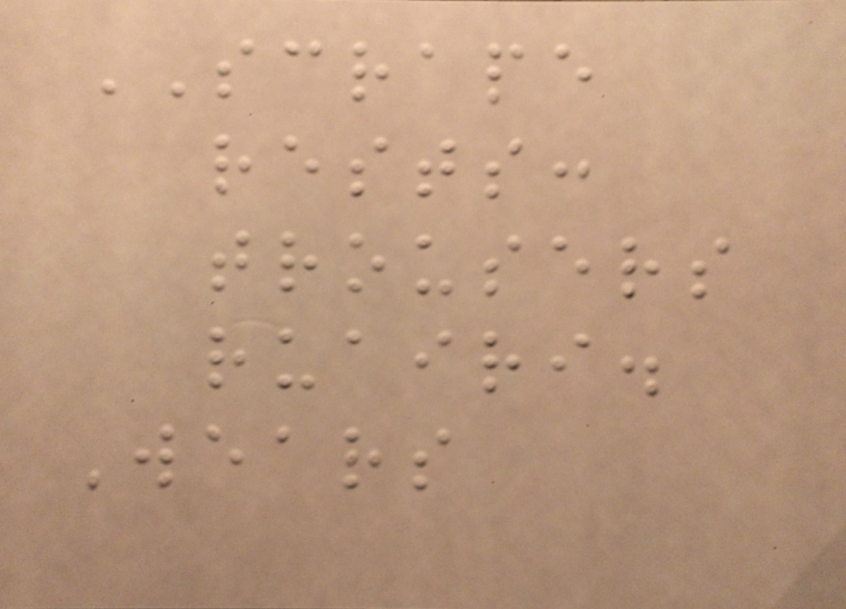SCRAPE
rests:
trousers
ruairi.
Wears
